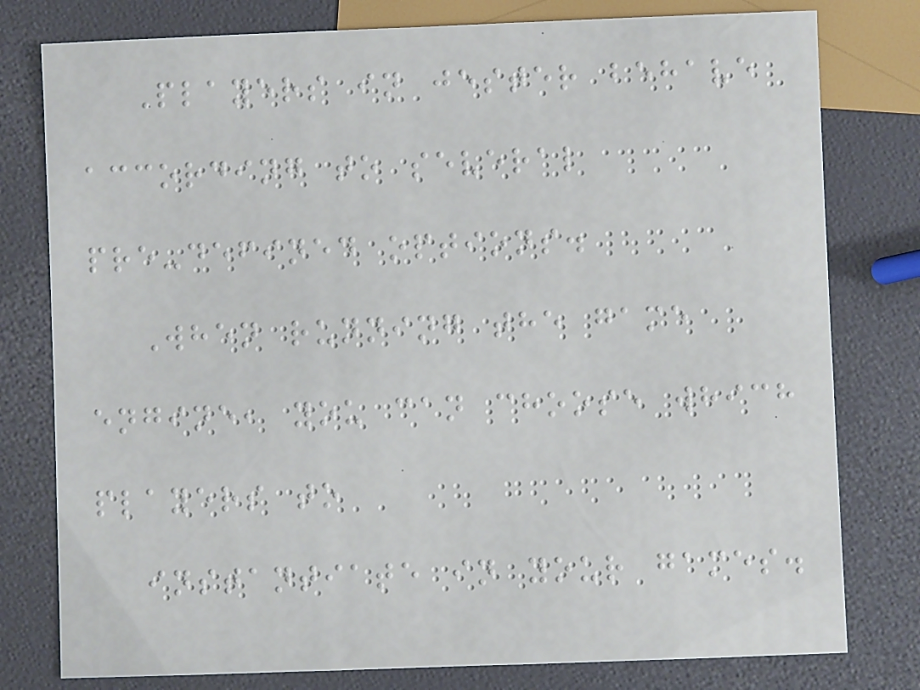Players in jester behave
according to several
pre-defined options.
When running the game
engine, you can choose which
players to
instantiate in your games.
